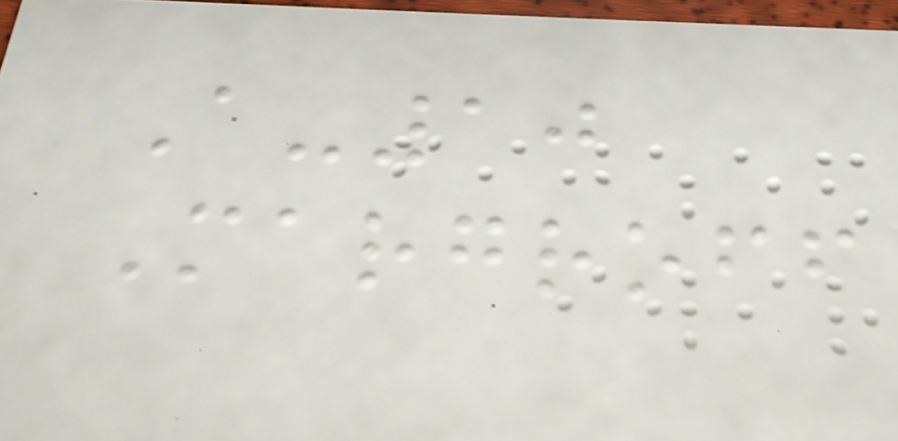A-10
Margroff
